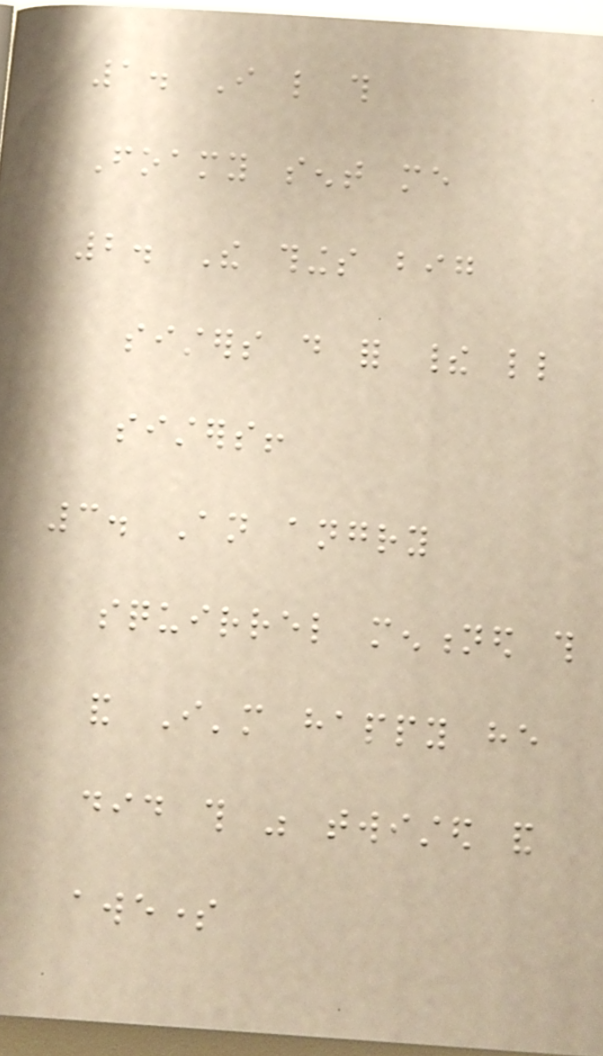1. I like this
Foamy sent me
2. The things big
sisters do for their little
sisters!
3. An angry
squirrel mentioned this
and I'm happy he
did this was twisted and
awesome
